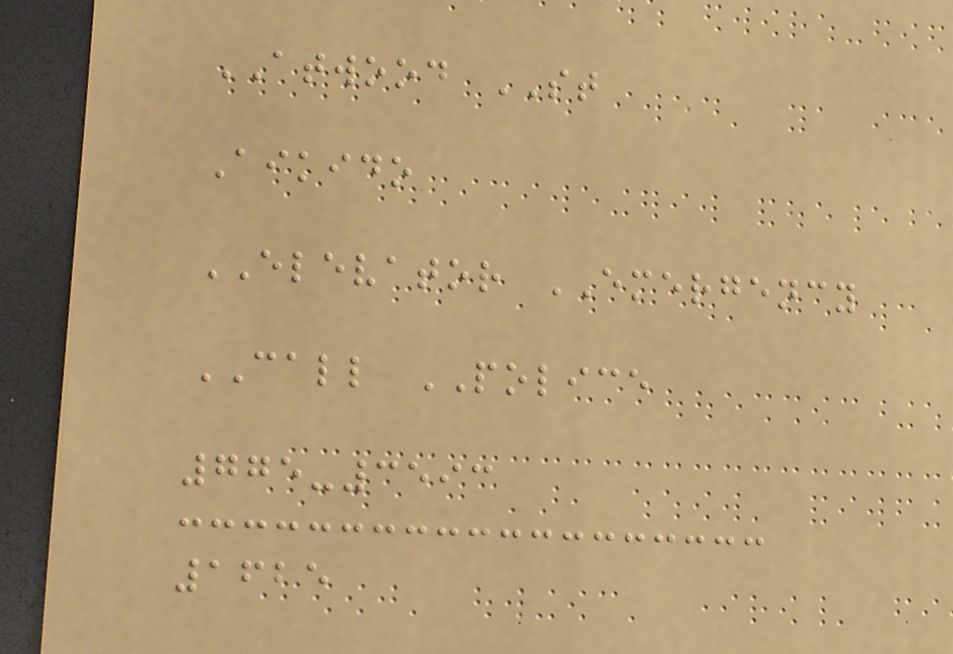ATWOOD ST
Aikido
ELEVATOR EMERGENCY
CALL POLICE
775-3593
1625
